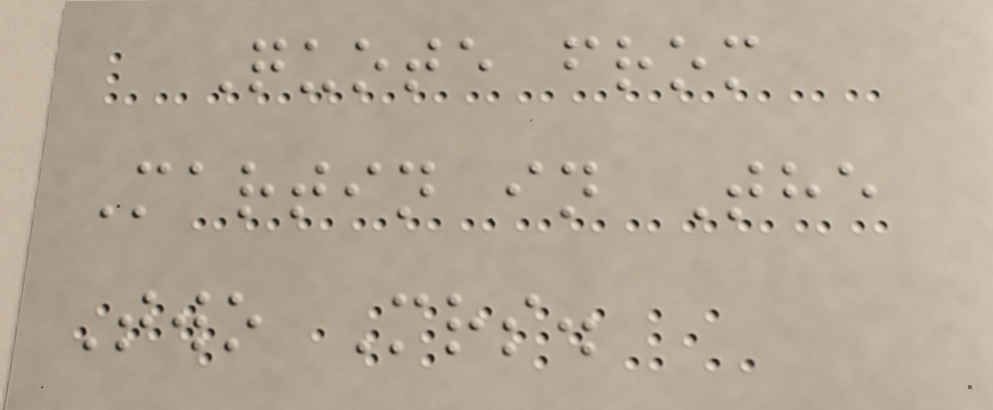Quote from
Martin in The
Two Mrs.
